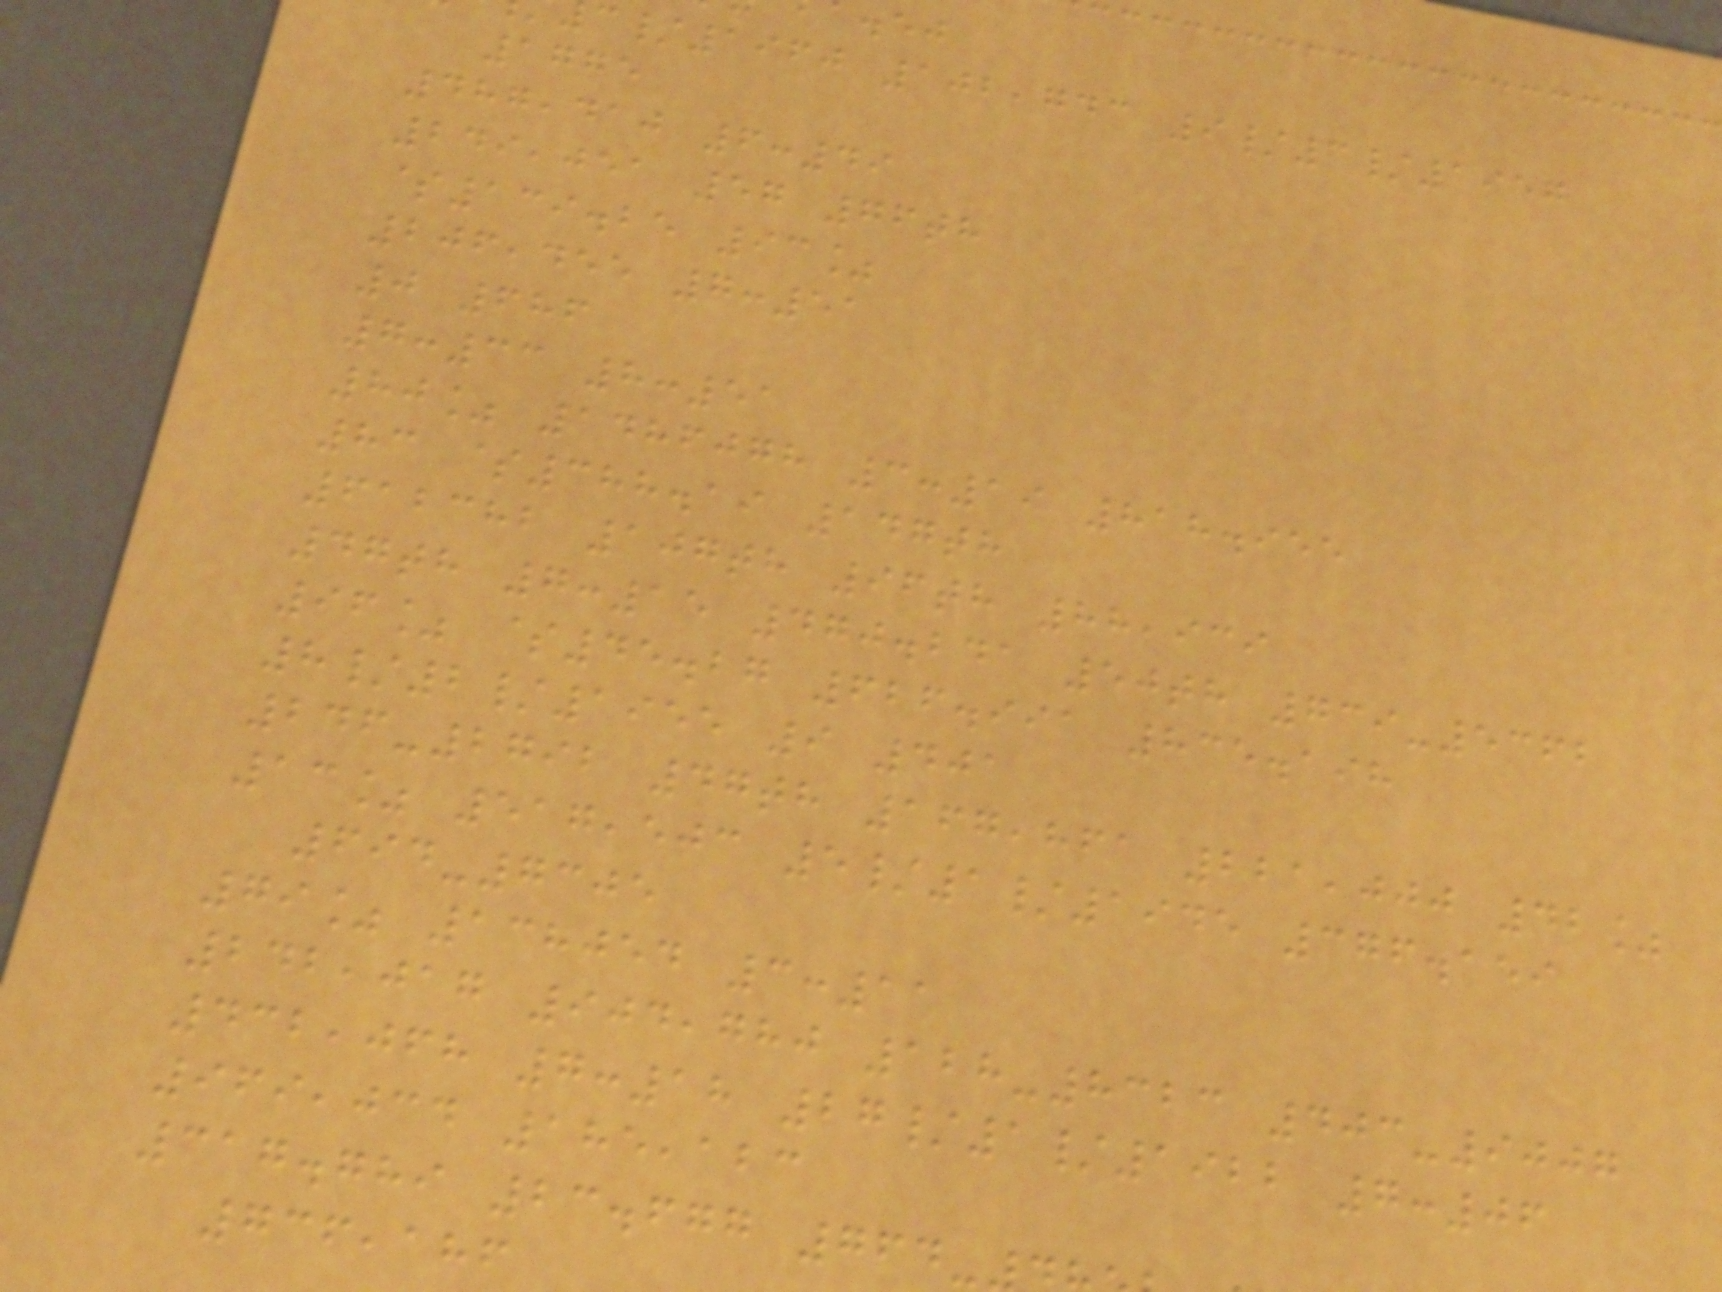/1960 102,743 9/3/1957
1775
487,410 6:49
249,051 57 76th
$139.25 93%
206,455 7:51
0 686
7:33 8:51
80% 1486078 3:19 818.955
83 $388.19 147th
612382 107th 96th 88,939
47th 7:15 470.241 50th 739-5362
96% $45.27 626.991 835.198
8/2/1955 9 401
246-2792 47th 167,861 221,000 42%
13% 517,503 5/1/1945 376.159
694-7305
79% 138054 3:11
242,017 904,780 128-8323 403-9007
432,068 7:18 27/1/1922 7:06
969,034 185,123
317.789 23.677 764-
736,186
